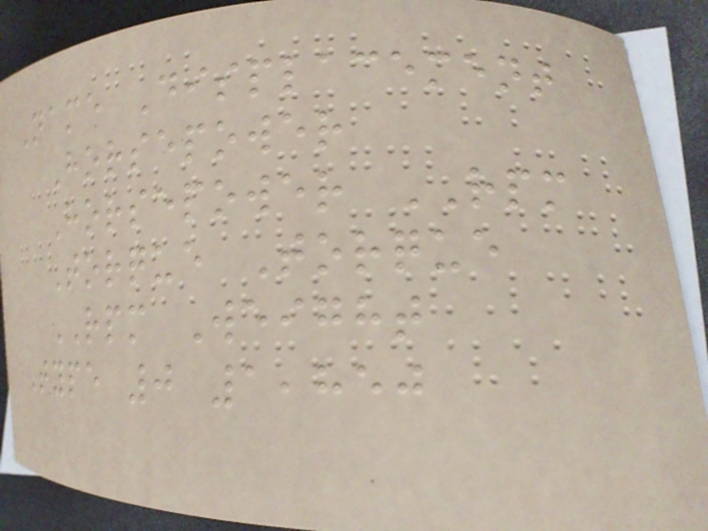Name Displacement
Horsepower
Horsepower RPM
Torque Torque
RPM Weight
Type 0 1,850
